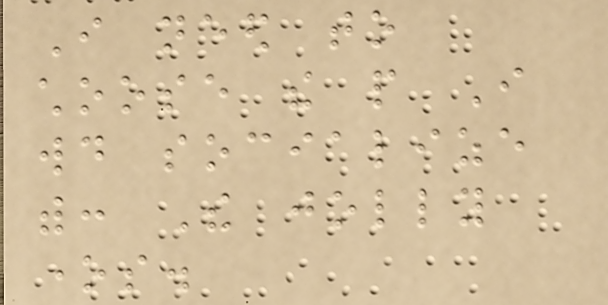I need to
choose the people I
would socialize
with: The jolly
ones.
